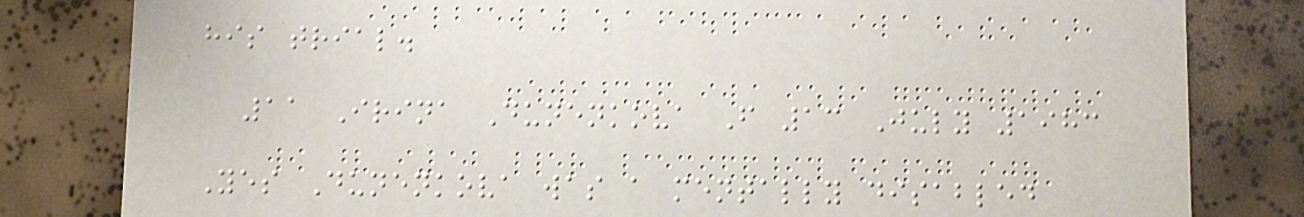his trial.
11 Irina Dunenkova F 13 July 1983
Yes Dunenkova was a mentally disabled
